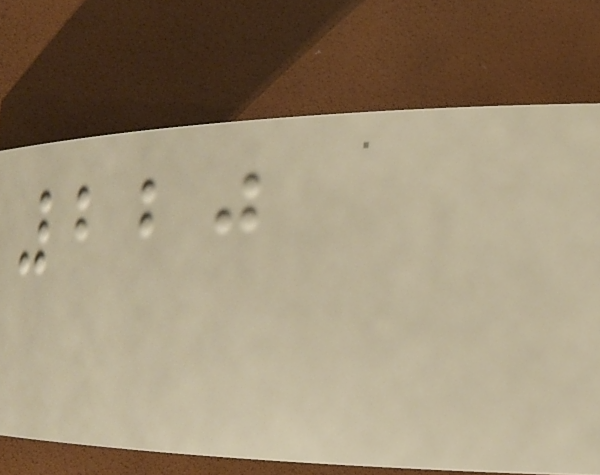220
